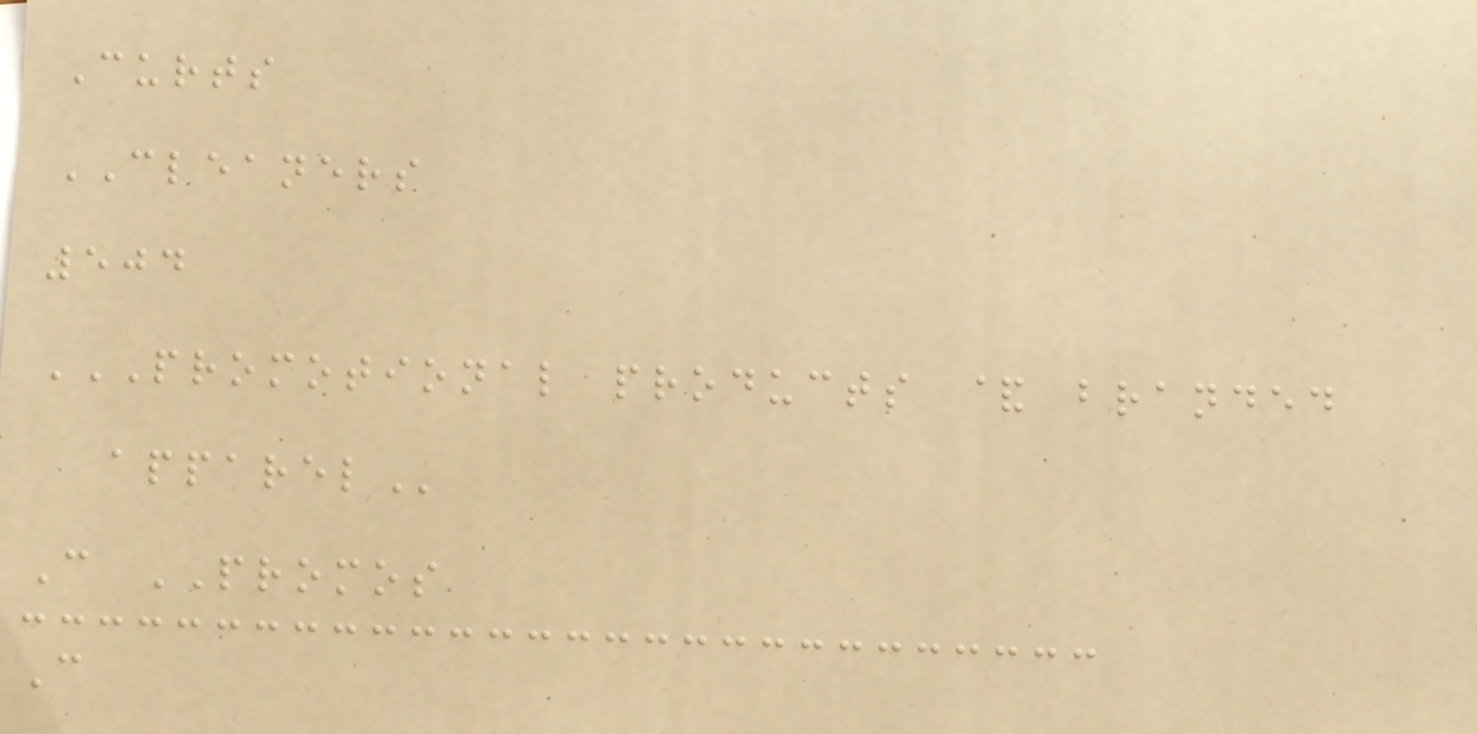Curts
CLEANERS
504
PROMOTIONAL PRODUCTS & BRANDED
APPAREL
C PROMOS
C
